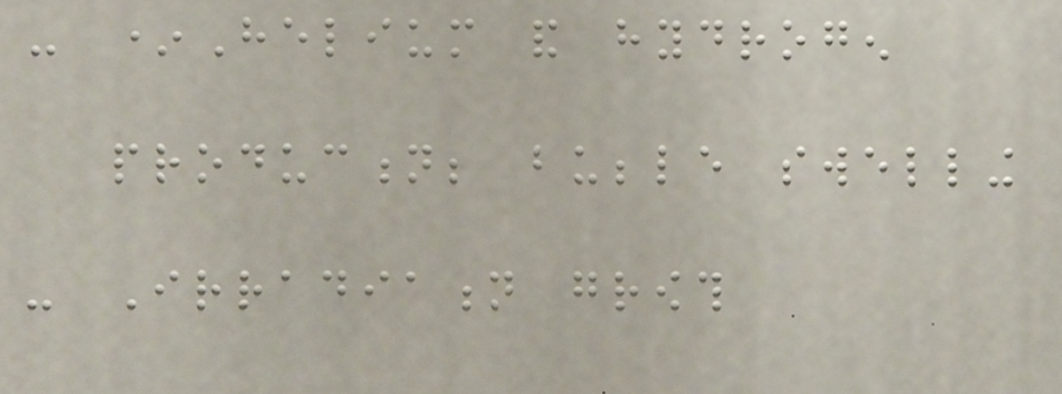- *Helium and hydrogen
production; bubble swelling
- Irradiation growth
